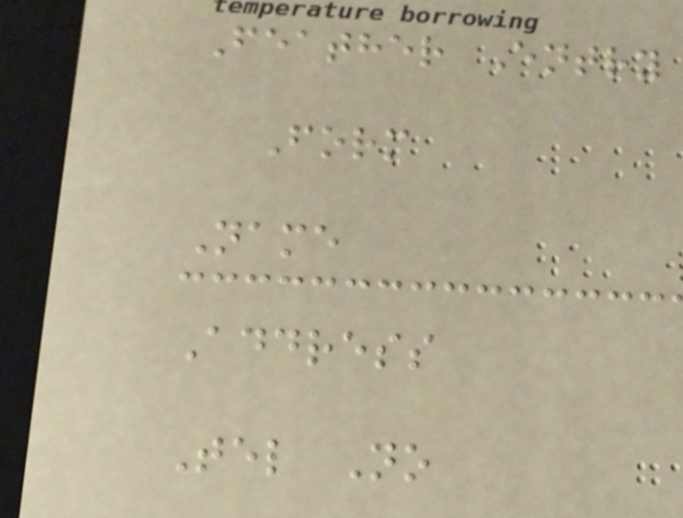Feather Entry
Form
Name
Address
Tel No
